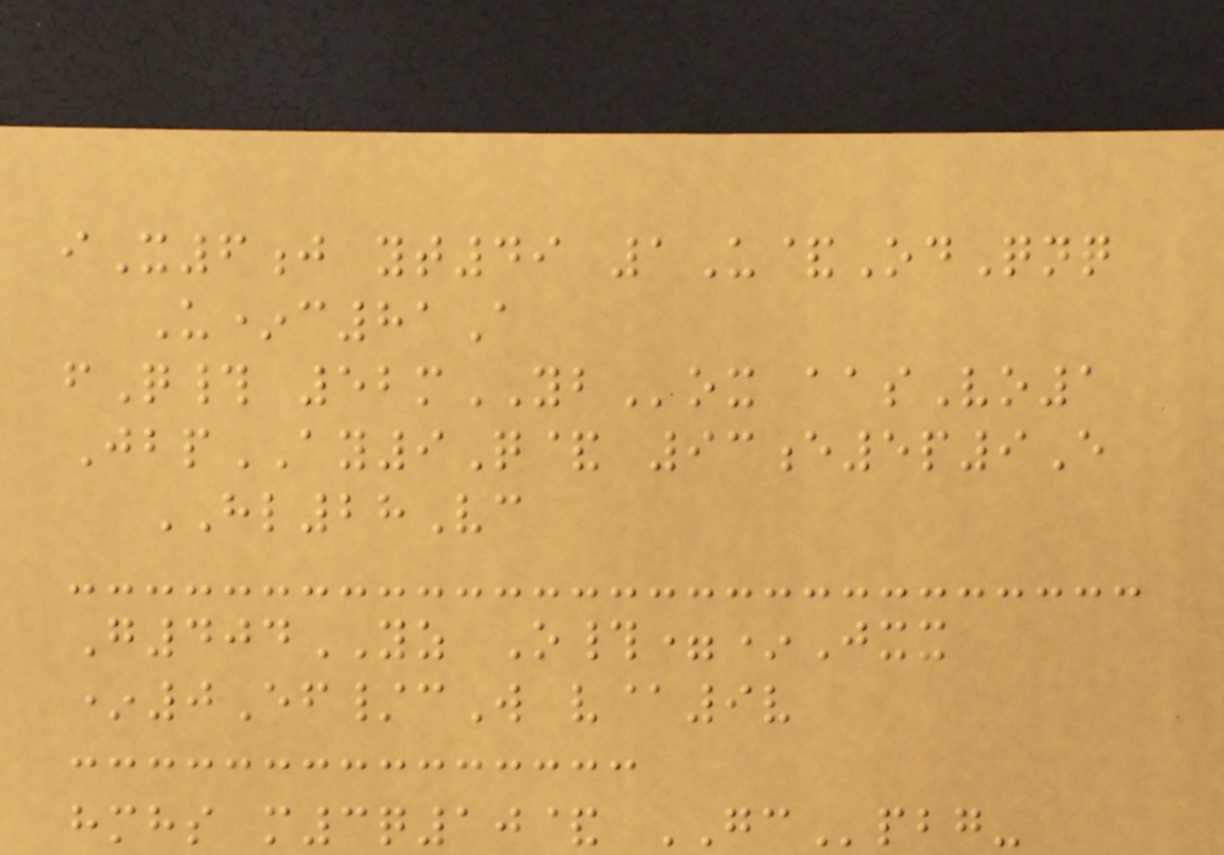iX6j yt49 1U&OdQnq
U*c81A
fQ# 52mYBox aasVo1
JbpAY9Q& 93e5p9E
HL28Vc
G404YZ O#=*Jxx
*0Ef/cW v@9v
hmhs m3q10& GCpbg-
